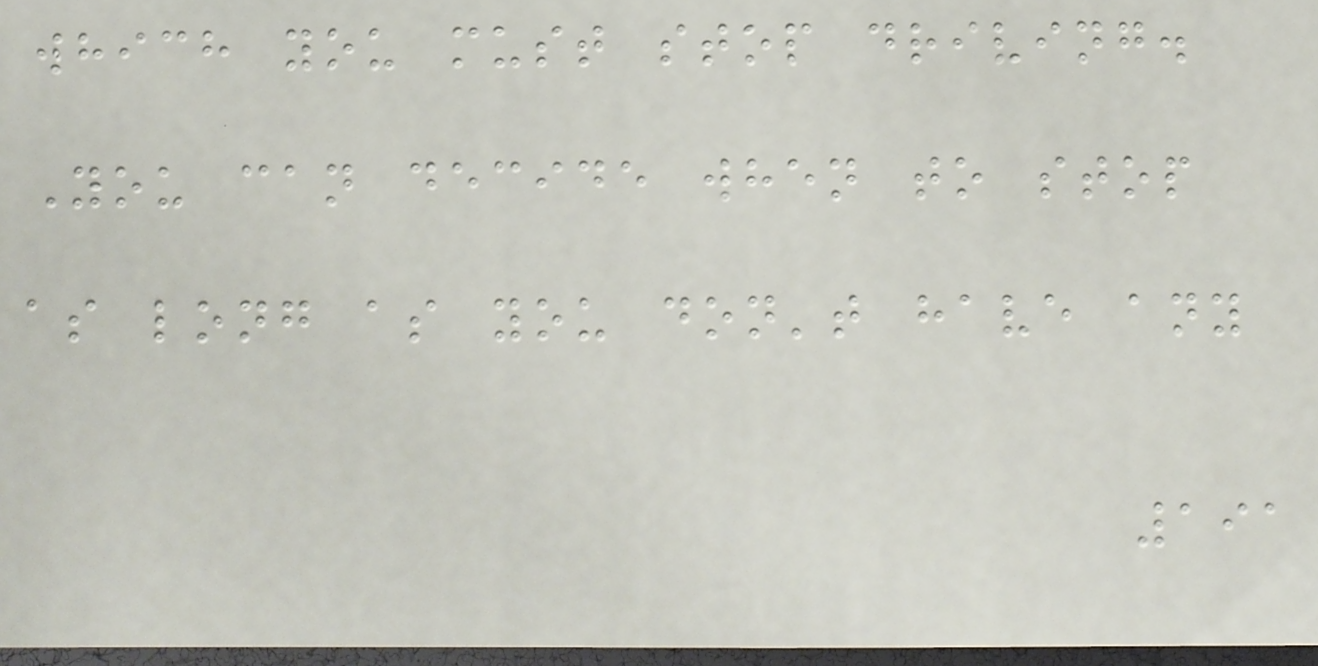which you must stop driving.
You can decide when to stop
as long as you don't have any
191
